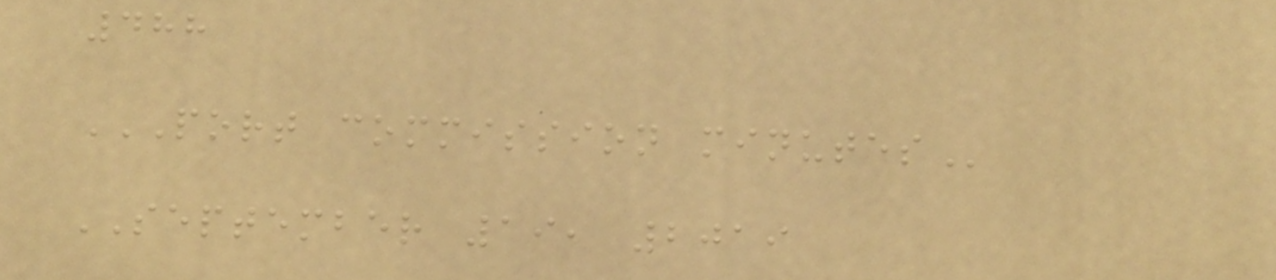488
PORT COMMISSION MINUTES
SEPTEMBER 19, 2019
